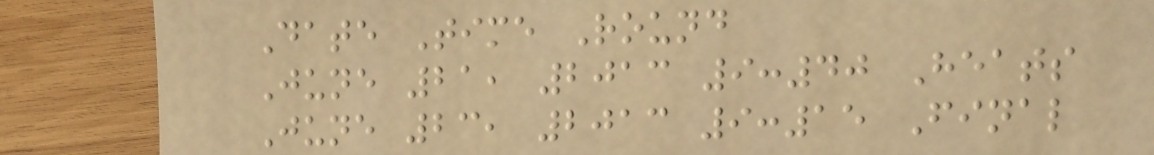Date Time Round
June 21, 2013 9:40 Heats
June 23, 2013 9:15 Final
